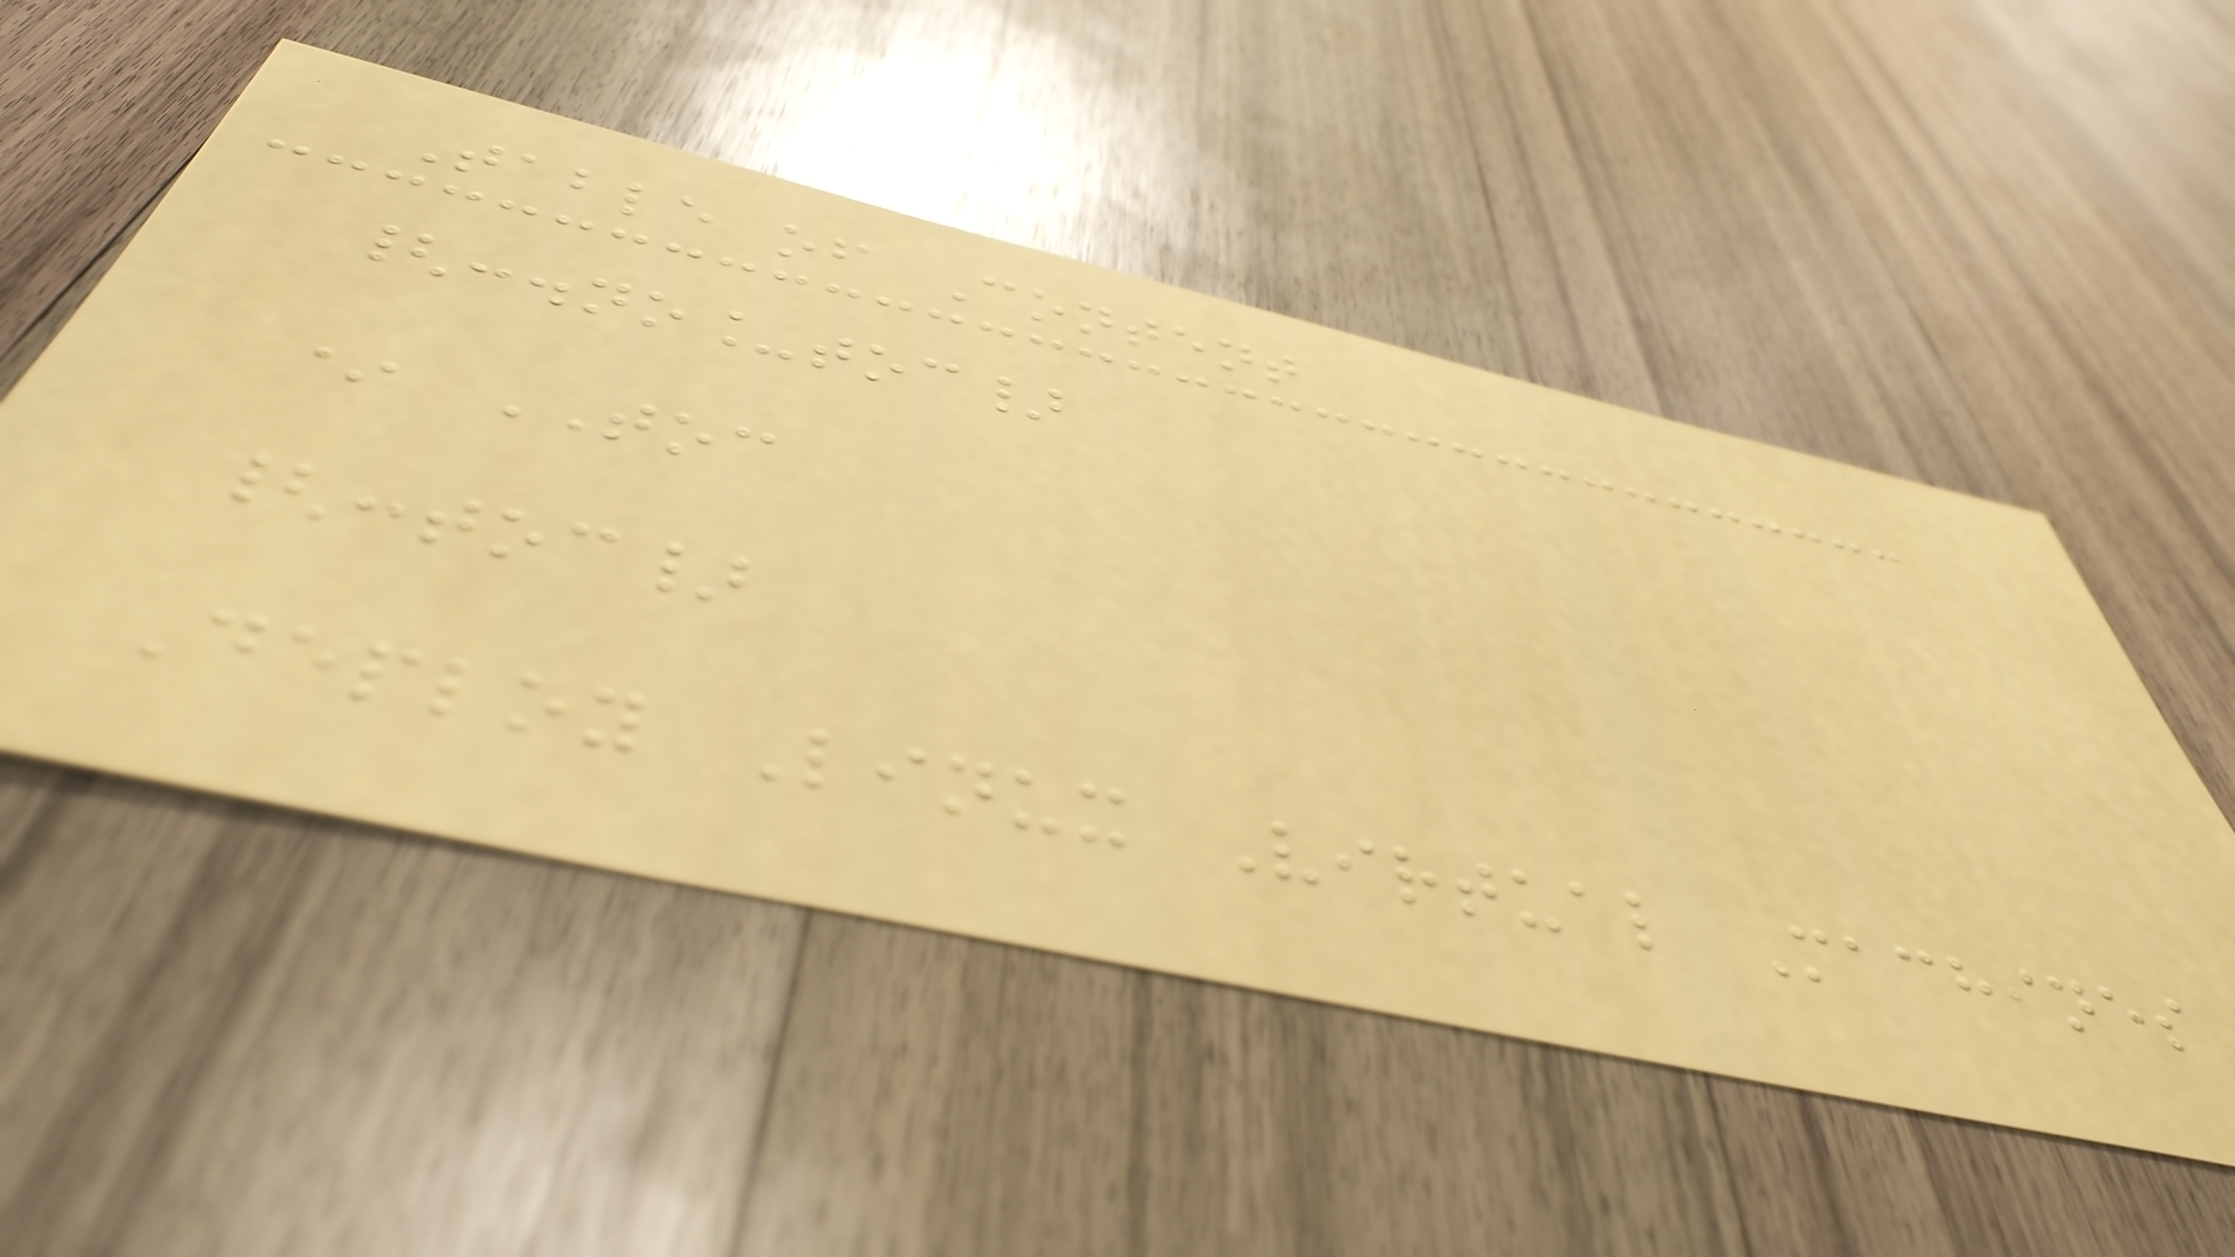Table of Content
{:.no_toc}
* TOC
{:toc}
Deploy Linux Virtual Machines
